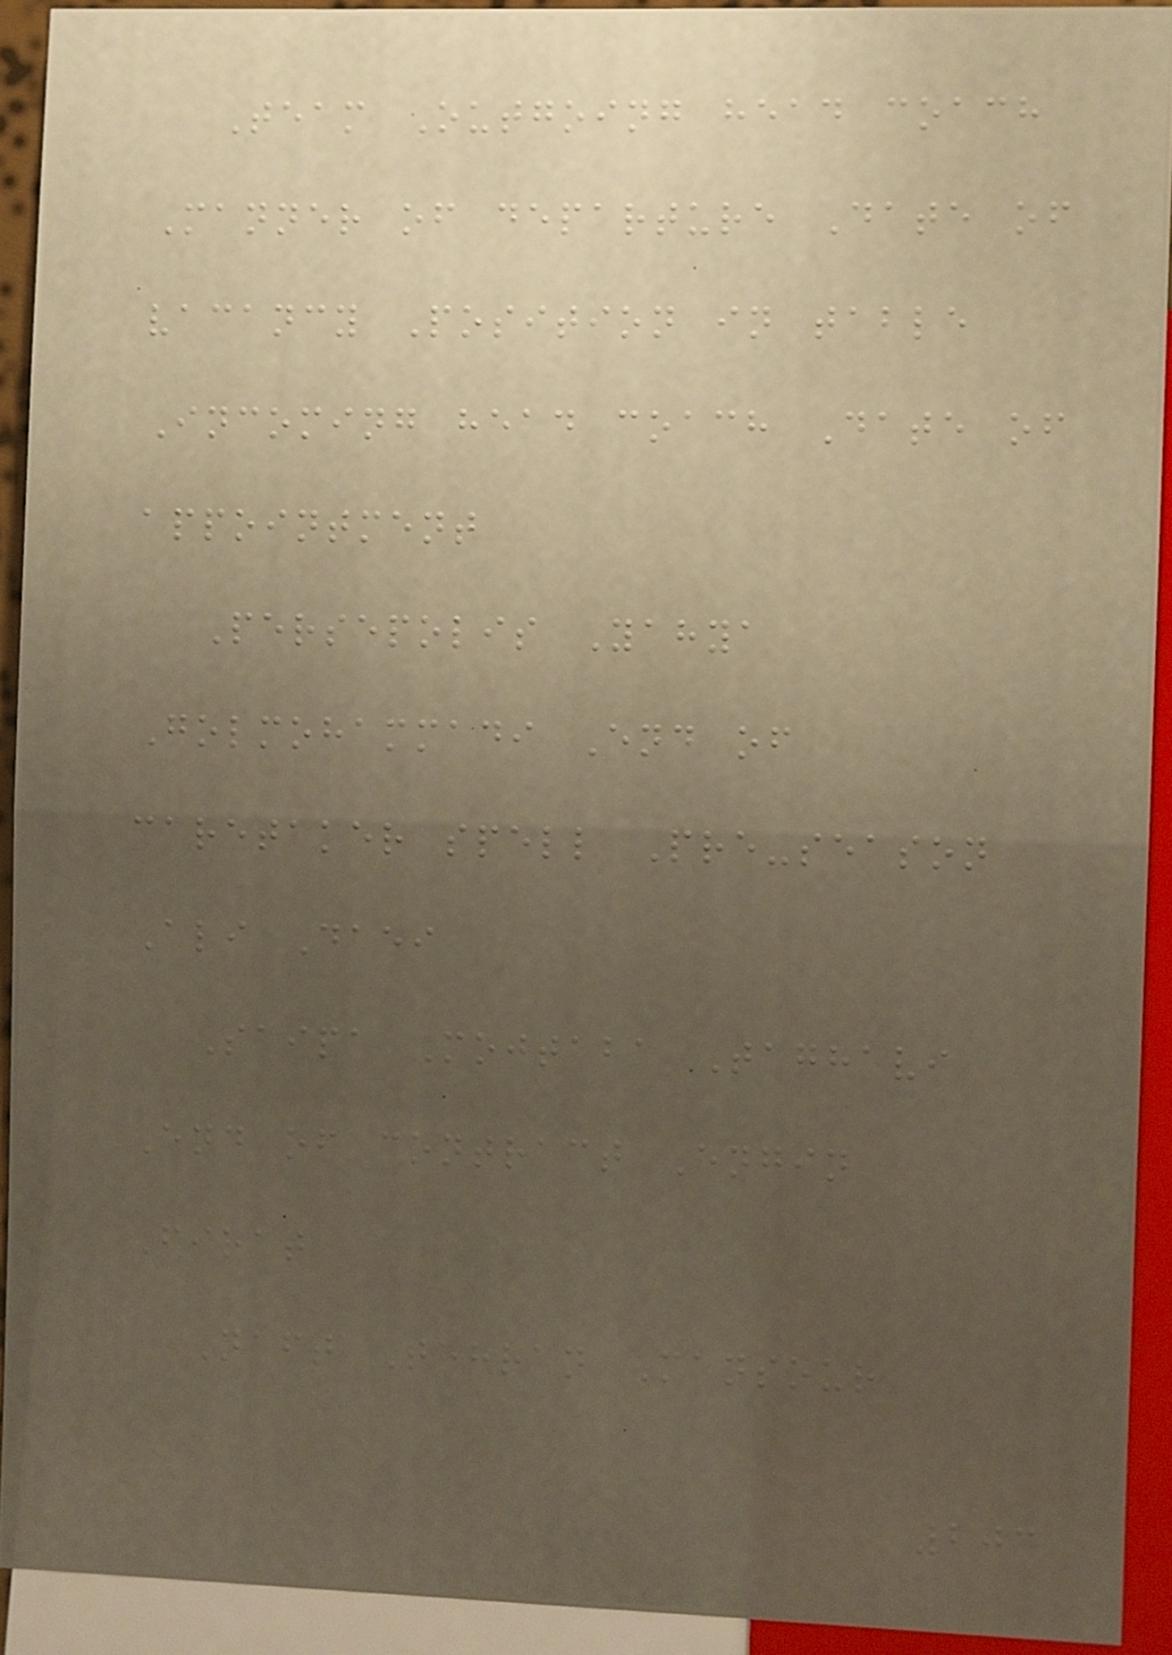Team Outgoing head coach
Manner of departure Date of
vacancy Position in table
Incoming head coach Date of
appointment
Persepolis Yahya
Golmohammadi End of
caretaker spell Pre-season
Ali Daei
Saipa Mojtaba Taghavi
End of contract Engin
Firat
Naft Tehran Mansour
203
